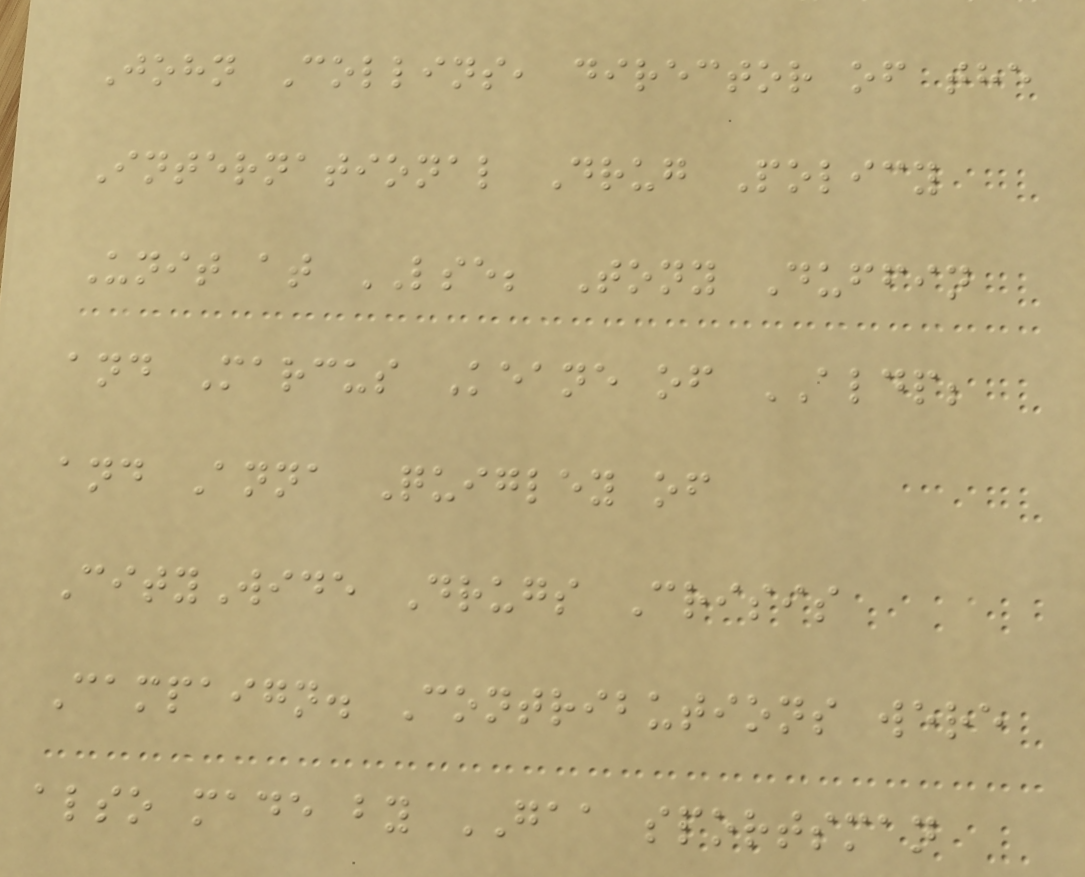John Collins, director of the
International Drug Policy
Unit at LSE; Tony Duffin
and Marcus Keane of ALDP;
and Anna Quigley of
CityWide Drugs Crisis
Campaign. Contributions were
also made by GAA sportsman
